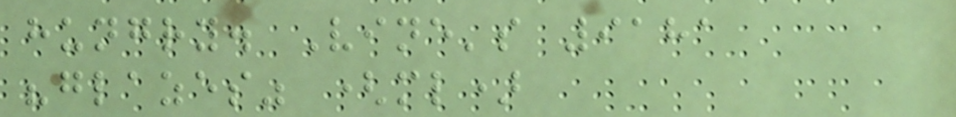hungry. Vine's 9181
"glazes" (ml)
